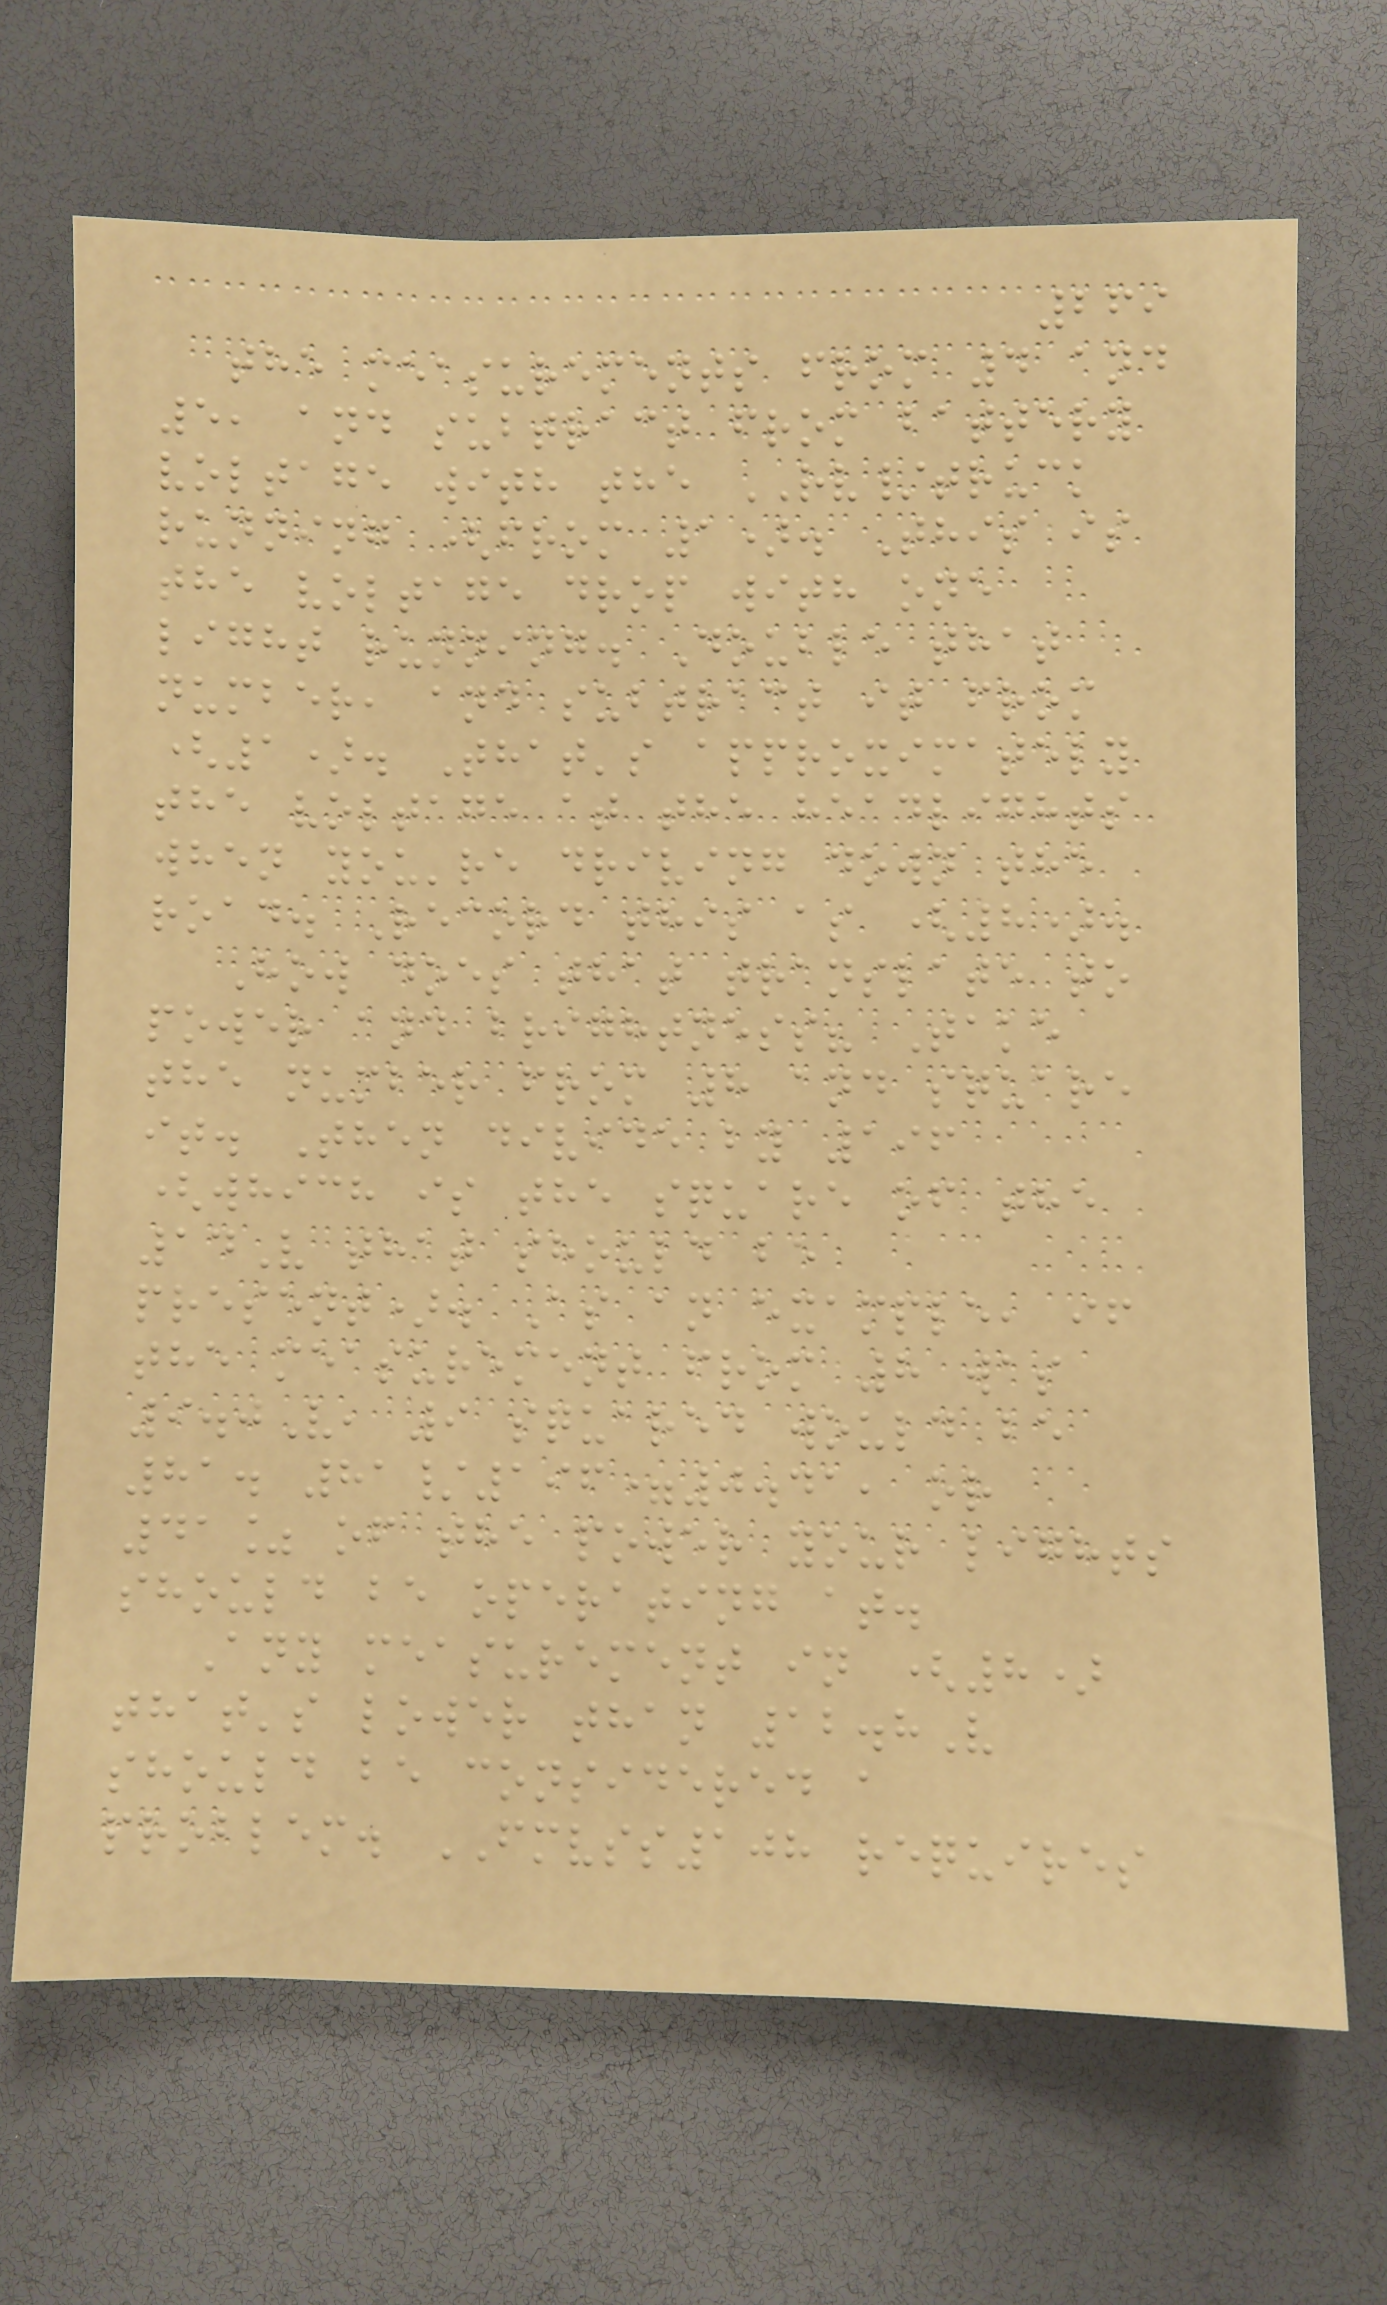269
the measurements from 4 and
5, and subtract from battery
voltage with the RV/truck
running (from 1). This is
the voltage drop with one
light running. Double that
number, and subtract it from
(1). That's approximately
the voltage at the headlights
when you're driving down the
road. Record this as (8).
How does that translate to
power and brightness? Take
the number from 8 and square
it. Then divide by 196
(which is the square of the
14V that should be
present). As an example, if
the measurement from 8 was
9.0V, 9 squared would be
81. 81/196=0.41, or
41% of the power your lights
should be operating at.
Any measurement in (8)
that's lower than 12.8V
should be considered a
problem. FMVSS108 requires
